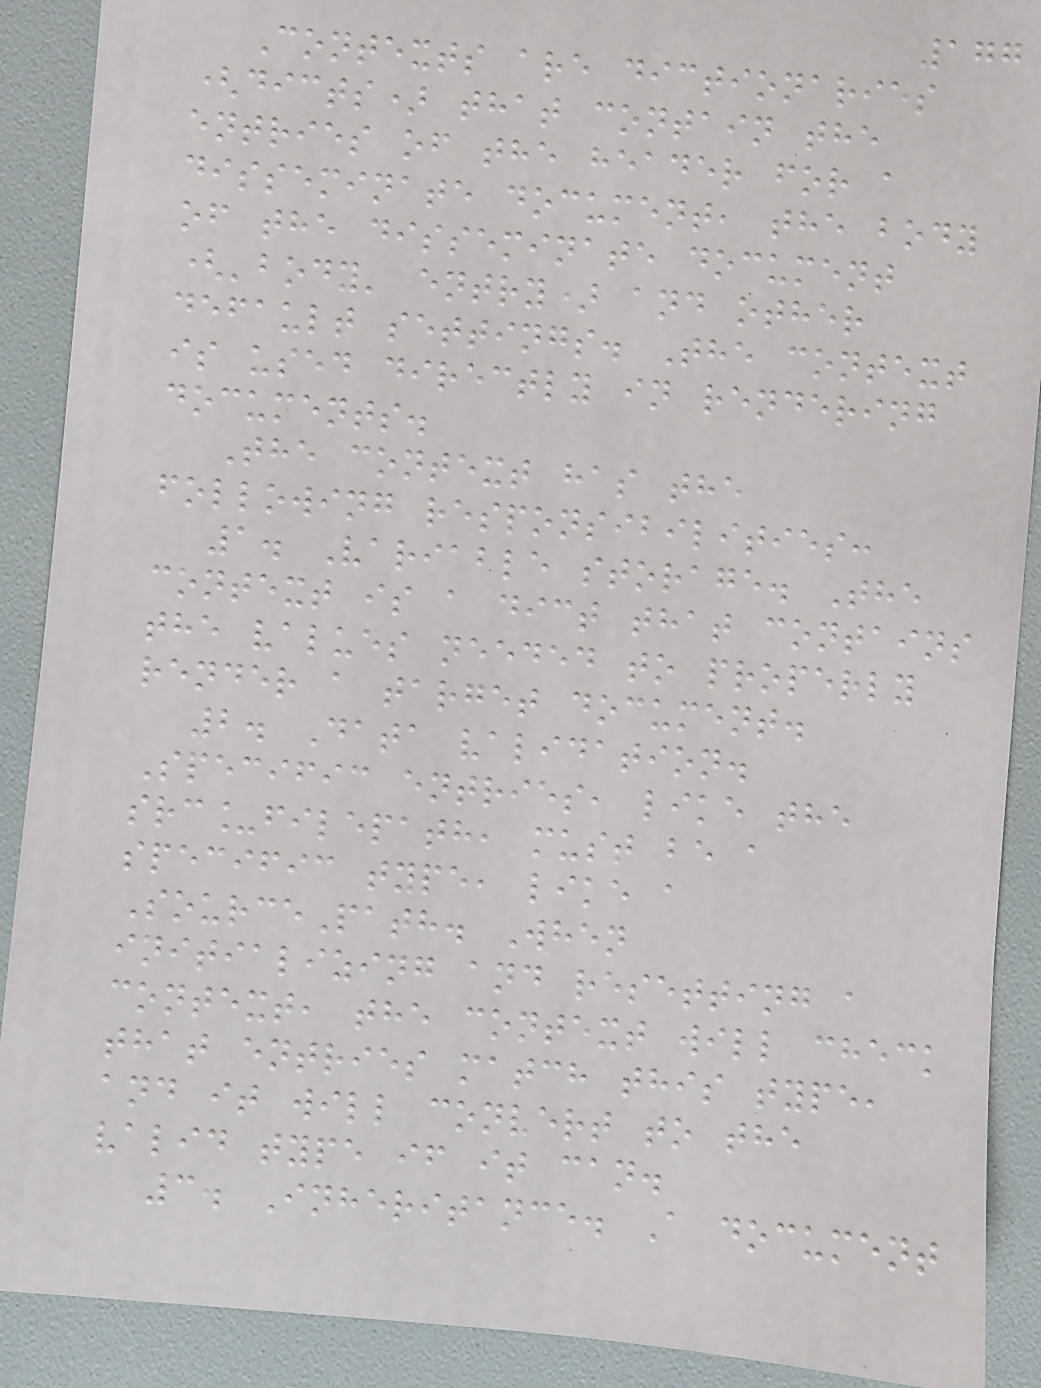177
Contexts are dictionaries
(dicts) that contain the
entries of the header for a
disseminate document, the body
of the disseminate document
('body' entry) and other
default settings. The context
is used directly in rendering
documents.
The context has the
following responsibilities:
1. Variable storage. The
context is a dict that contains
the values needed to properly
render a target document.
2. Data validation.
Specific entries, like the
src_filepath, must be a
specific type, like a
SourcePath. When
initializing and resetting a
context, the context will check
that entries match this type,
and it will convert to the
valid type if it can.
3. Inheritance. A document
